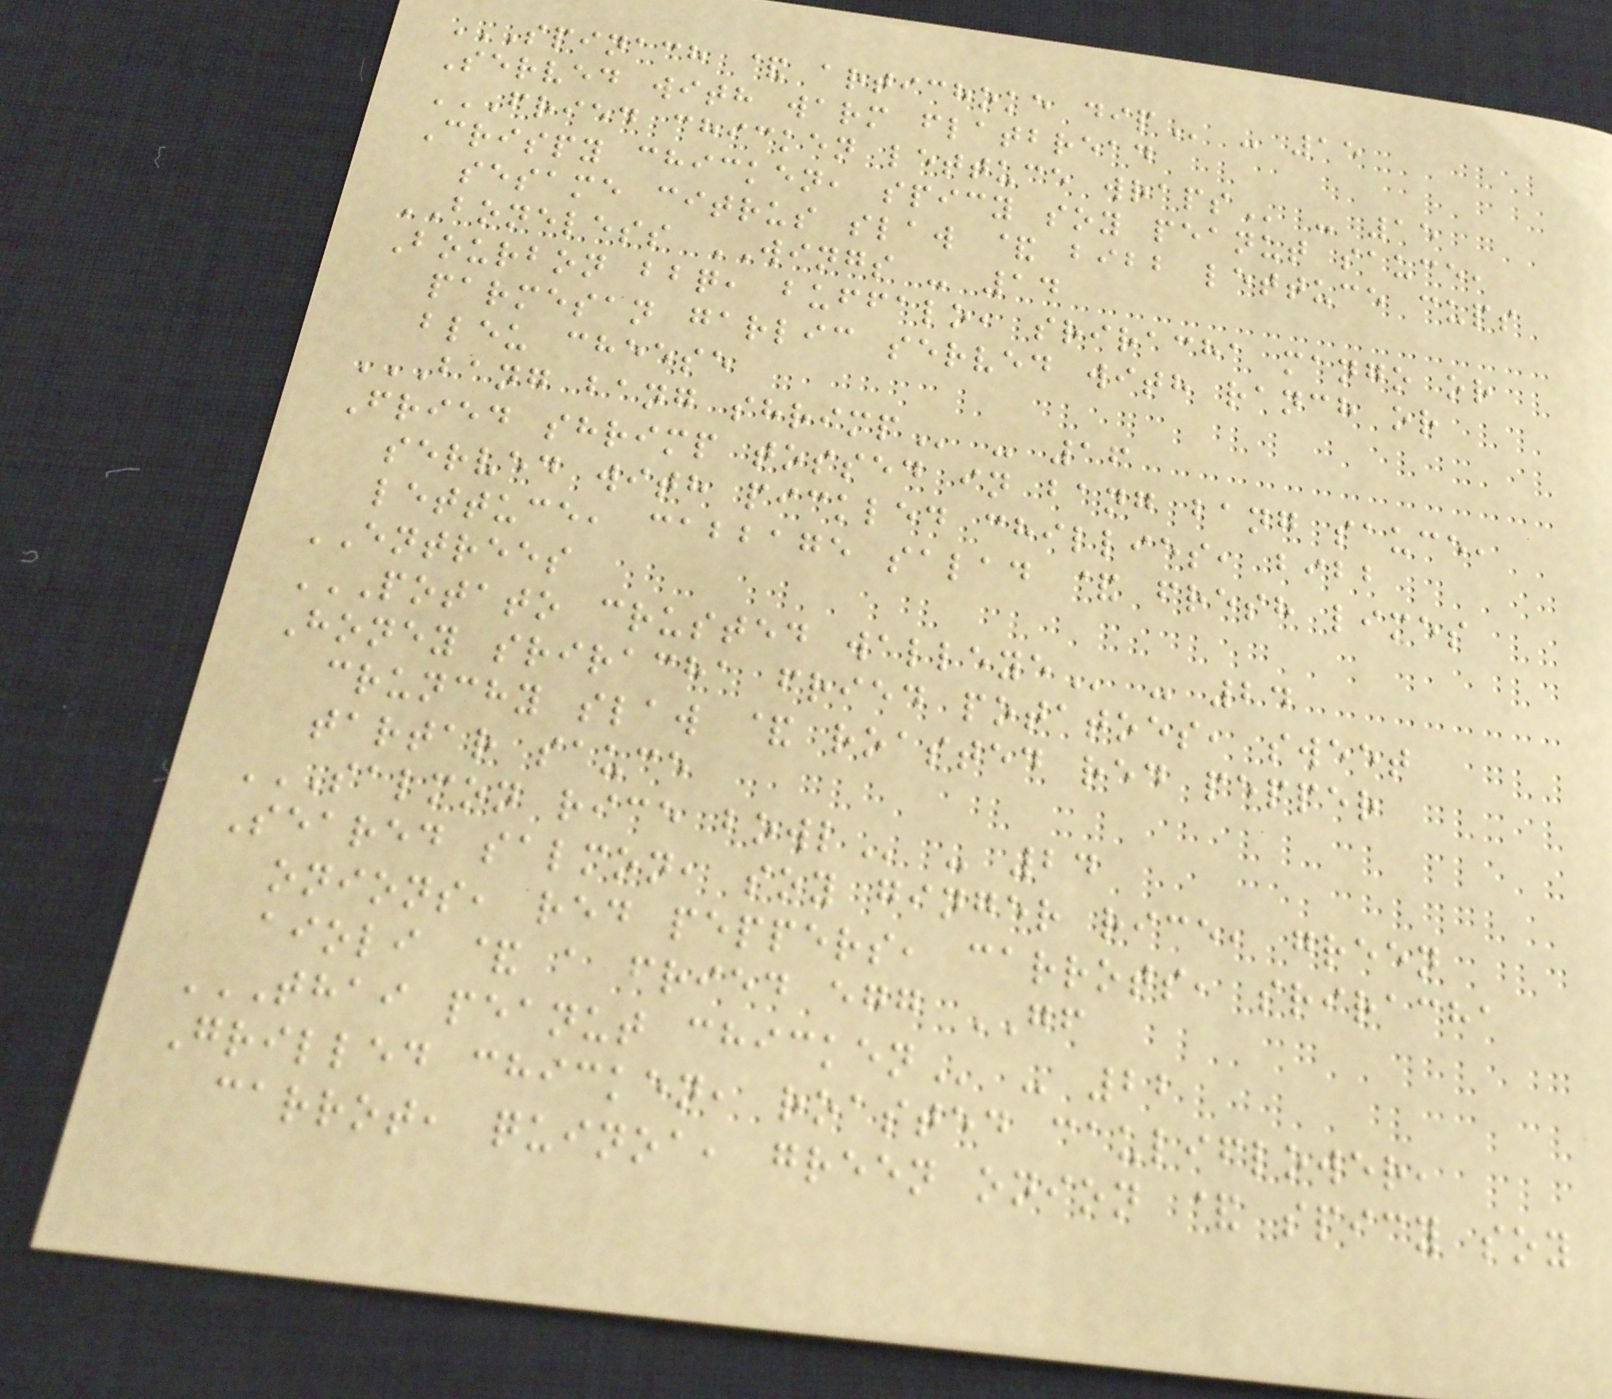SPINACH & ARTICHOKE DIP - 15
Served with warm flatbread
FRIED CHICKEN LETTUCE WRAPS - 15
Crispy chicken, spicy soy peanut sauce,
sesame citrus slaw & bibb lettuce cups
BONELESS WINGS - 14
Bourbon bbq, buffalo, sriracha mango or
parmesan garlic served with ranch or
bleu cheese
BANG BANG SHRIMP - 16
Fried shrimp tossed in bang bang sauce,
served with pickled chillies, bibb
lettuce, cabbage salad & fresh limes
ENTREES
POTATO CRUSTED WALLEYE - 24
Honey sriracha fried potatoes, sweet
crunchy slaw & roasted red pepper
tartar sauce
SALMON RICE BOWL - 24
Seared salmon, soy ginger rice, green
onions, red peppers, carrots, sriracha
aioli & a fried egg GF
THAI PEANUT CHICKEN - 22
Grilled chicken, roasted cauliflower,
carrot, quinoa, green onion & spicy soy
